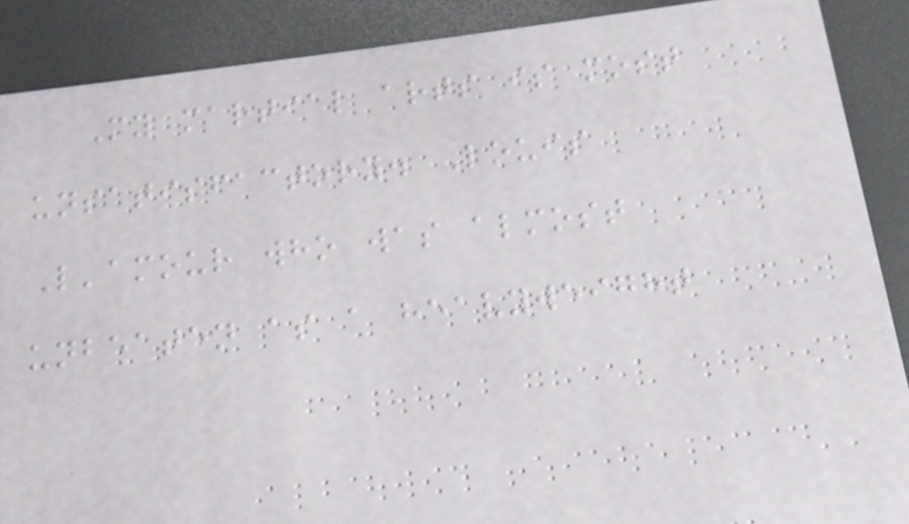My martial arts is most
unsatisfactory. Louis
L'amour who was almost
unbeaten as a heavyweight
